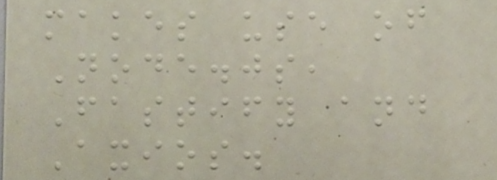makes use of
Node.js,
Fastify and
Axios.
